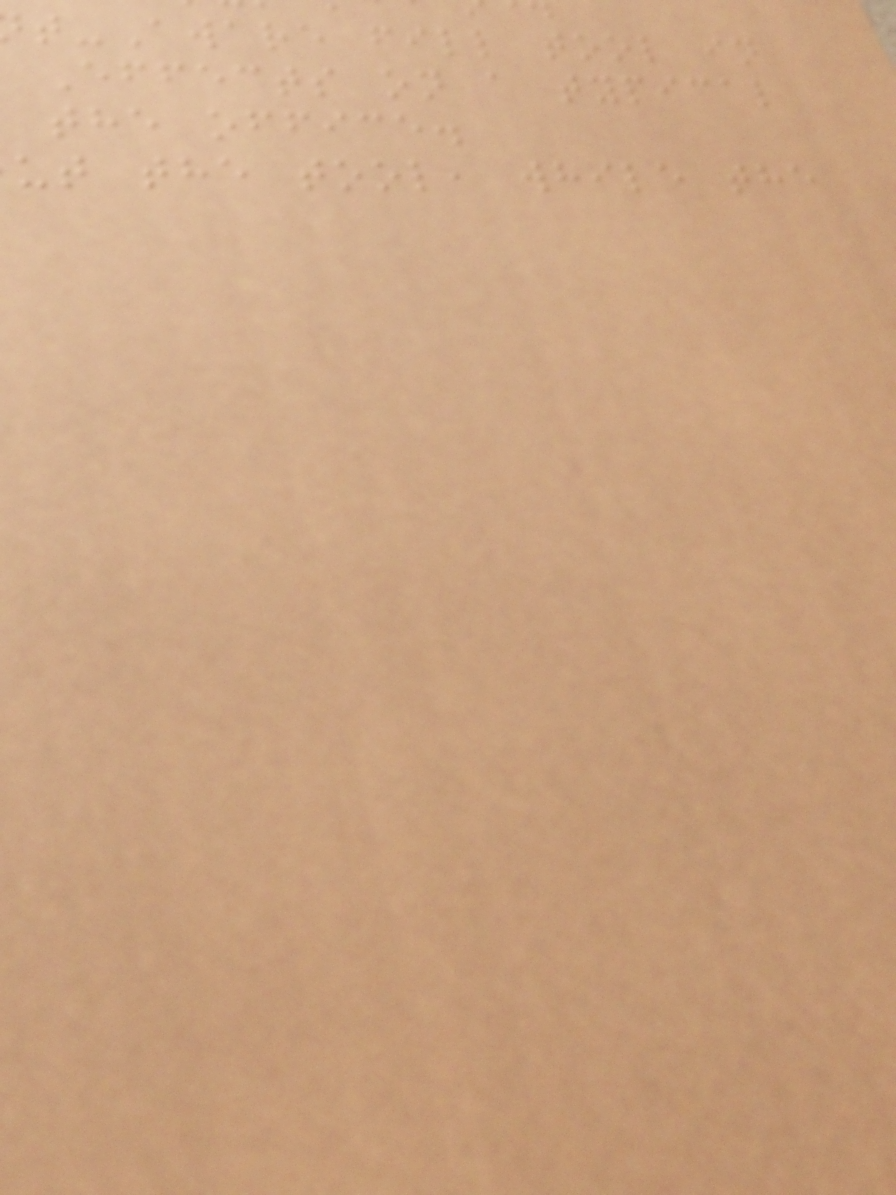t-Aware fill tool in
Effects on a typical
the office.
ut the tool, while the
